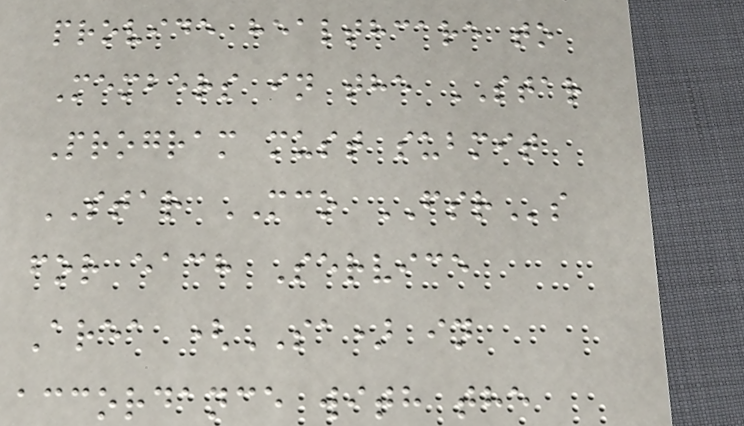provide healthcare to
Members in the STAR
Program must submit
STAR MCO FSRs
for each Service
Area (SA) in
accordance with the
